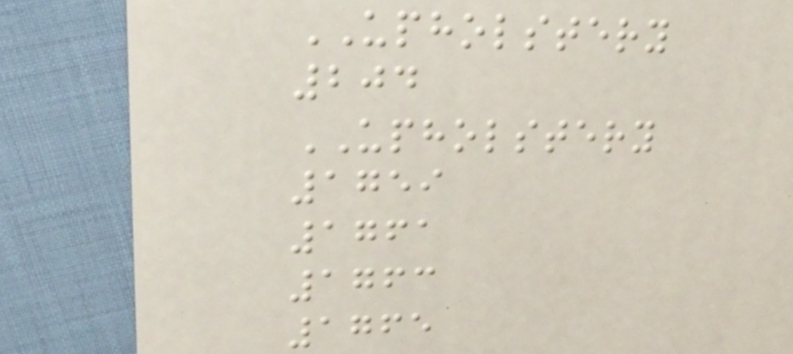UPHOLSTERY
204
UPHOLSTERY
1759
1761
1763
1765
